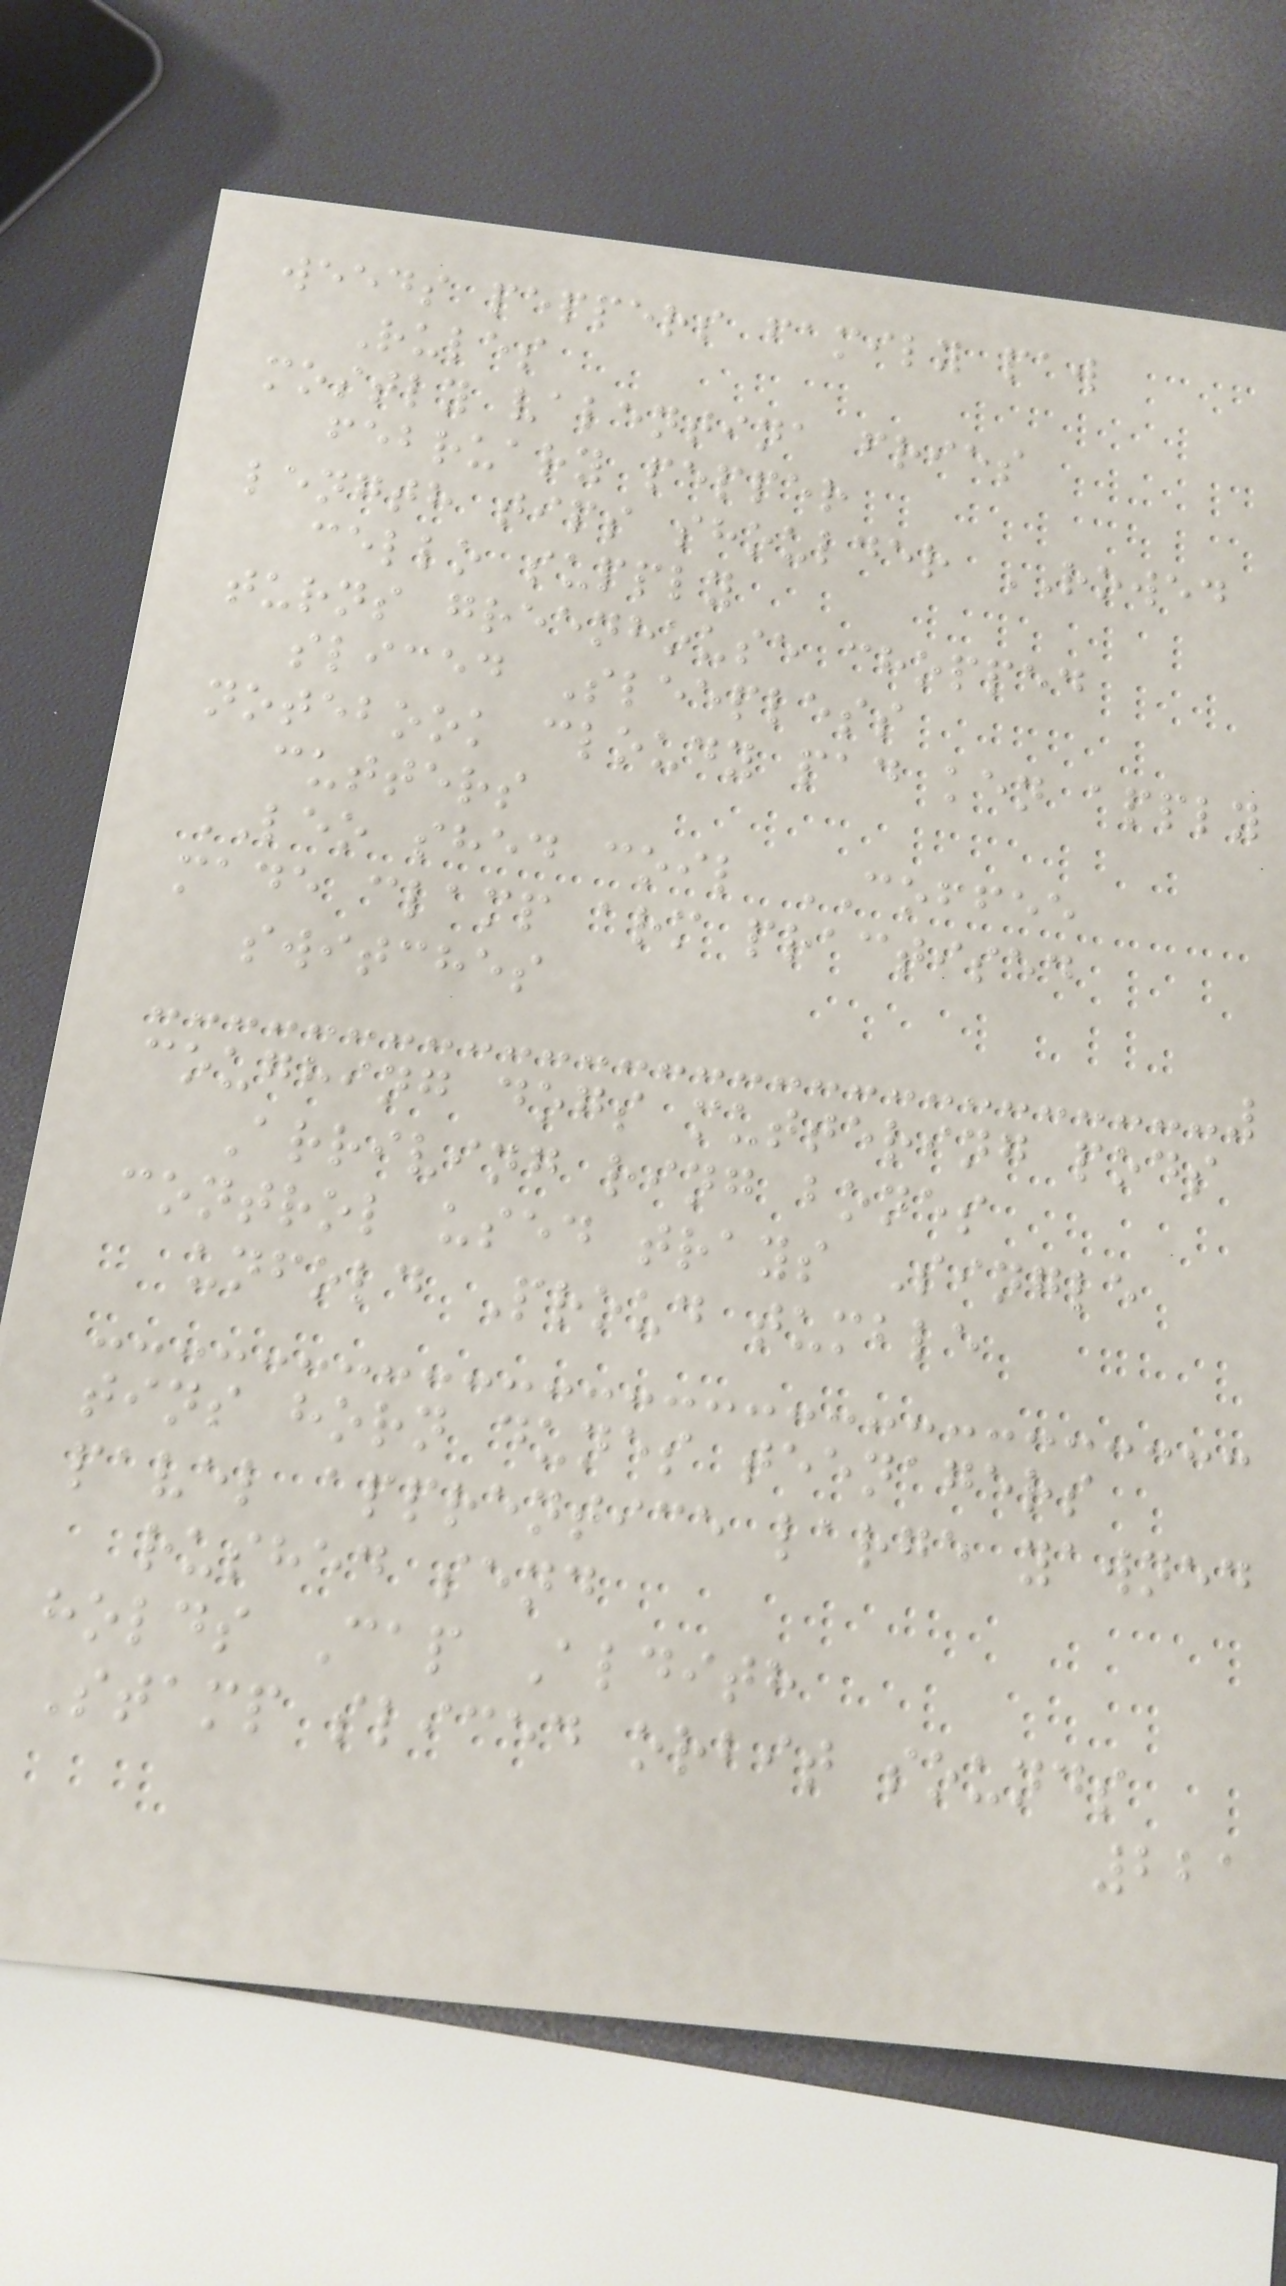weeds peppers family paw
Rules
mostly valentina fries
february pepper
length tips shoulder ROWED
cello supply
turns greenhouse chopped
sliced Sleepless
notebook cloudy pad ken apply
cutters
LEO shed coil COFFEE
made clamp arm practised
switches
coughing dogs muttering pods
Arriving ring bones
control used trays Single
unfold Proud tumble
tins horn dunes teenagers
pavel apprentice large yawned
rushed send
holds Cap Aldith
Stamp sliced orbit sounds
221
